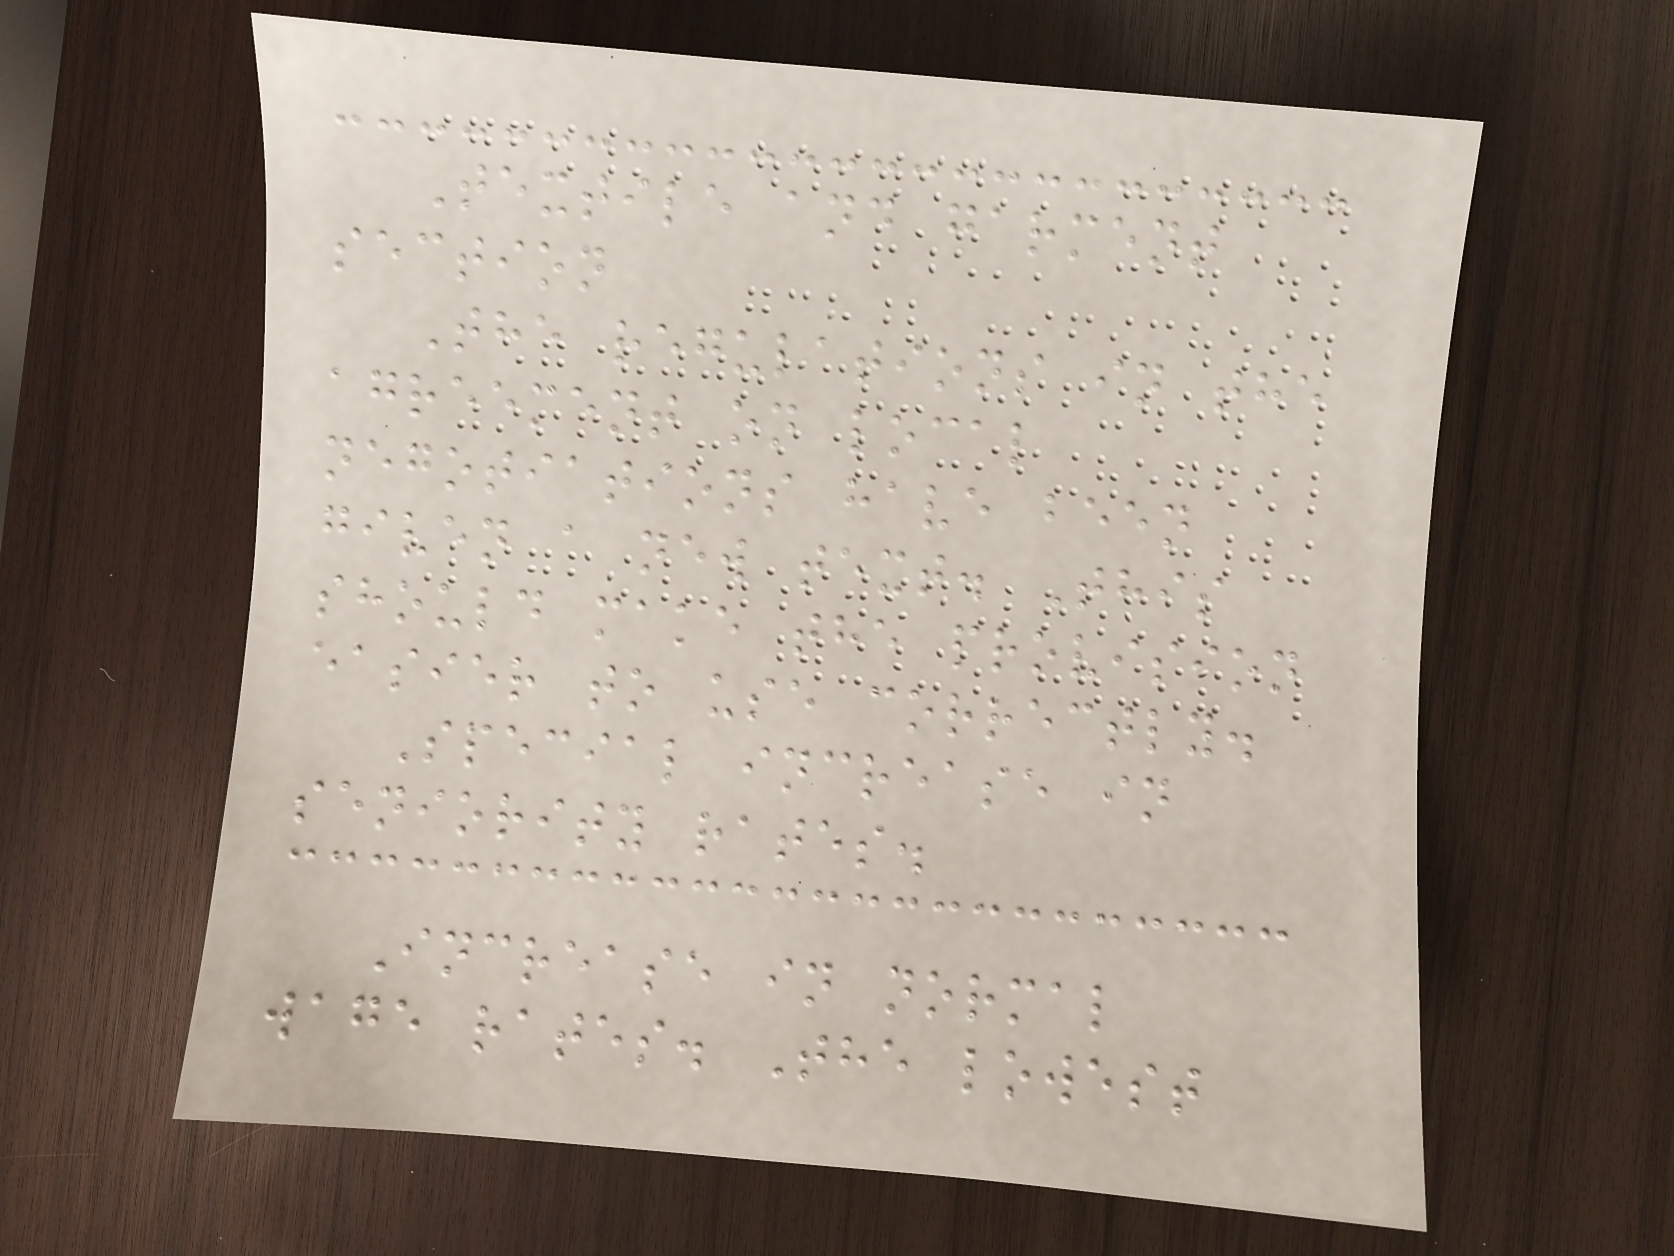Textile and garment
section
The regulations in the
agreement on local
negotiations have been
given a new text. This
should make the provision
easier to use correctly.
Special increase in
seniority rates.
Increase in normal
wage rates. The lowest
